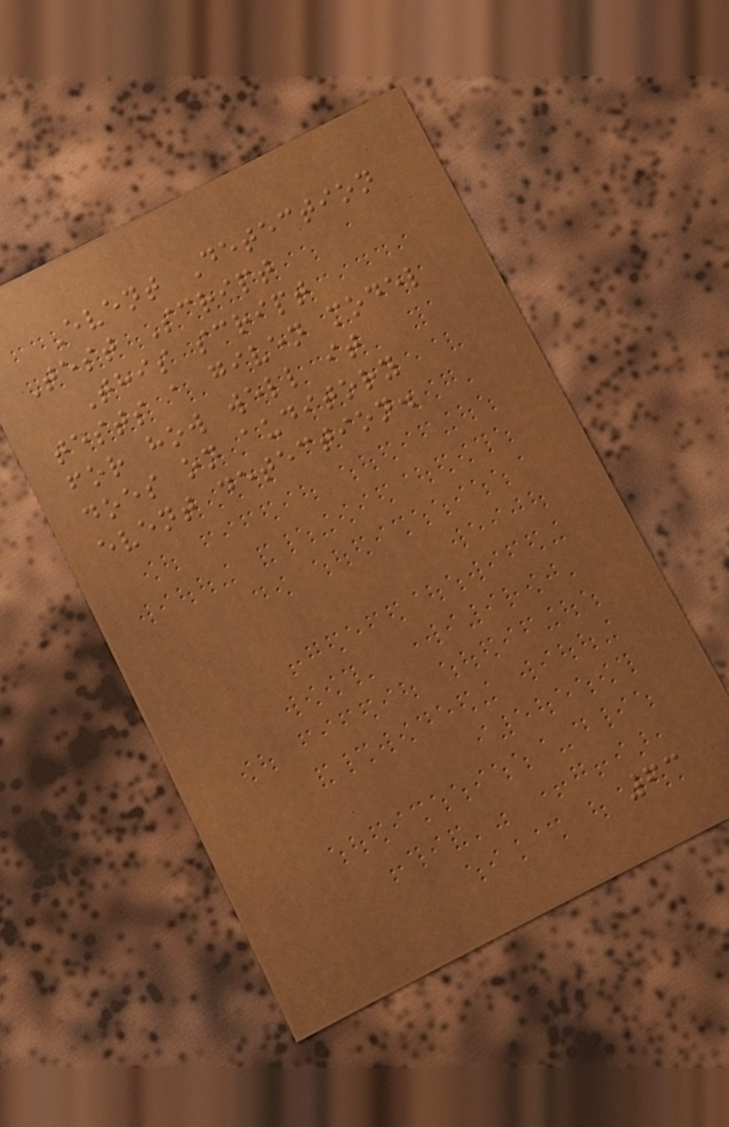Event Detection
Test Script
This script
tests a given model
for how well it
does on auditory
event detection.
63
